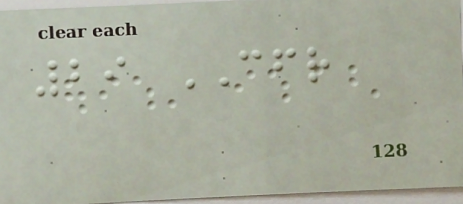29 CFR
